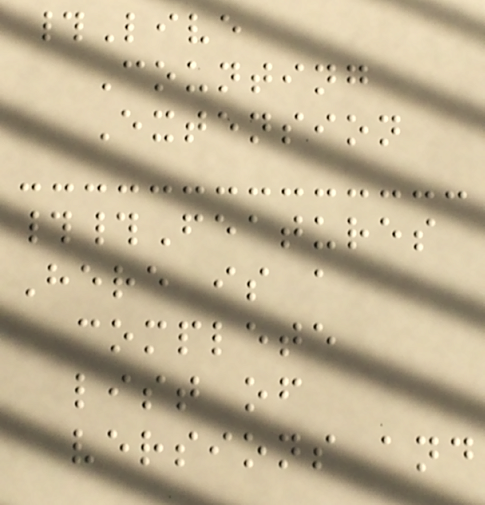#Live
Counting
Extension
##Features
Here is a
complete
list of
versions and
